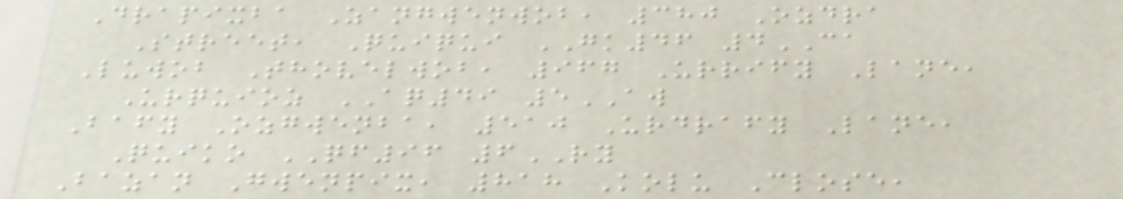Drapixba Zangwenwob, 380 Ozdra
Street, Quiqui GK46 4CA
Luwob Thovelwob, 967 Urrify Lane,
Urquioz AQ49 5AW
Bafy Ozgwenba, 510 Urdrafy Lane,
Quiko QF96 6RY
Bazan Gwenpix, 818 Kolu Close,
